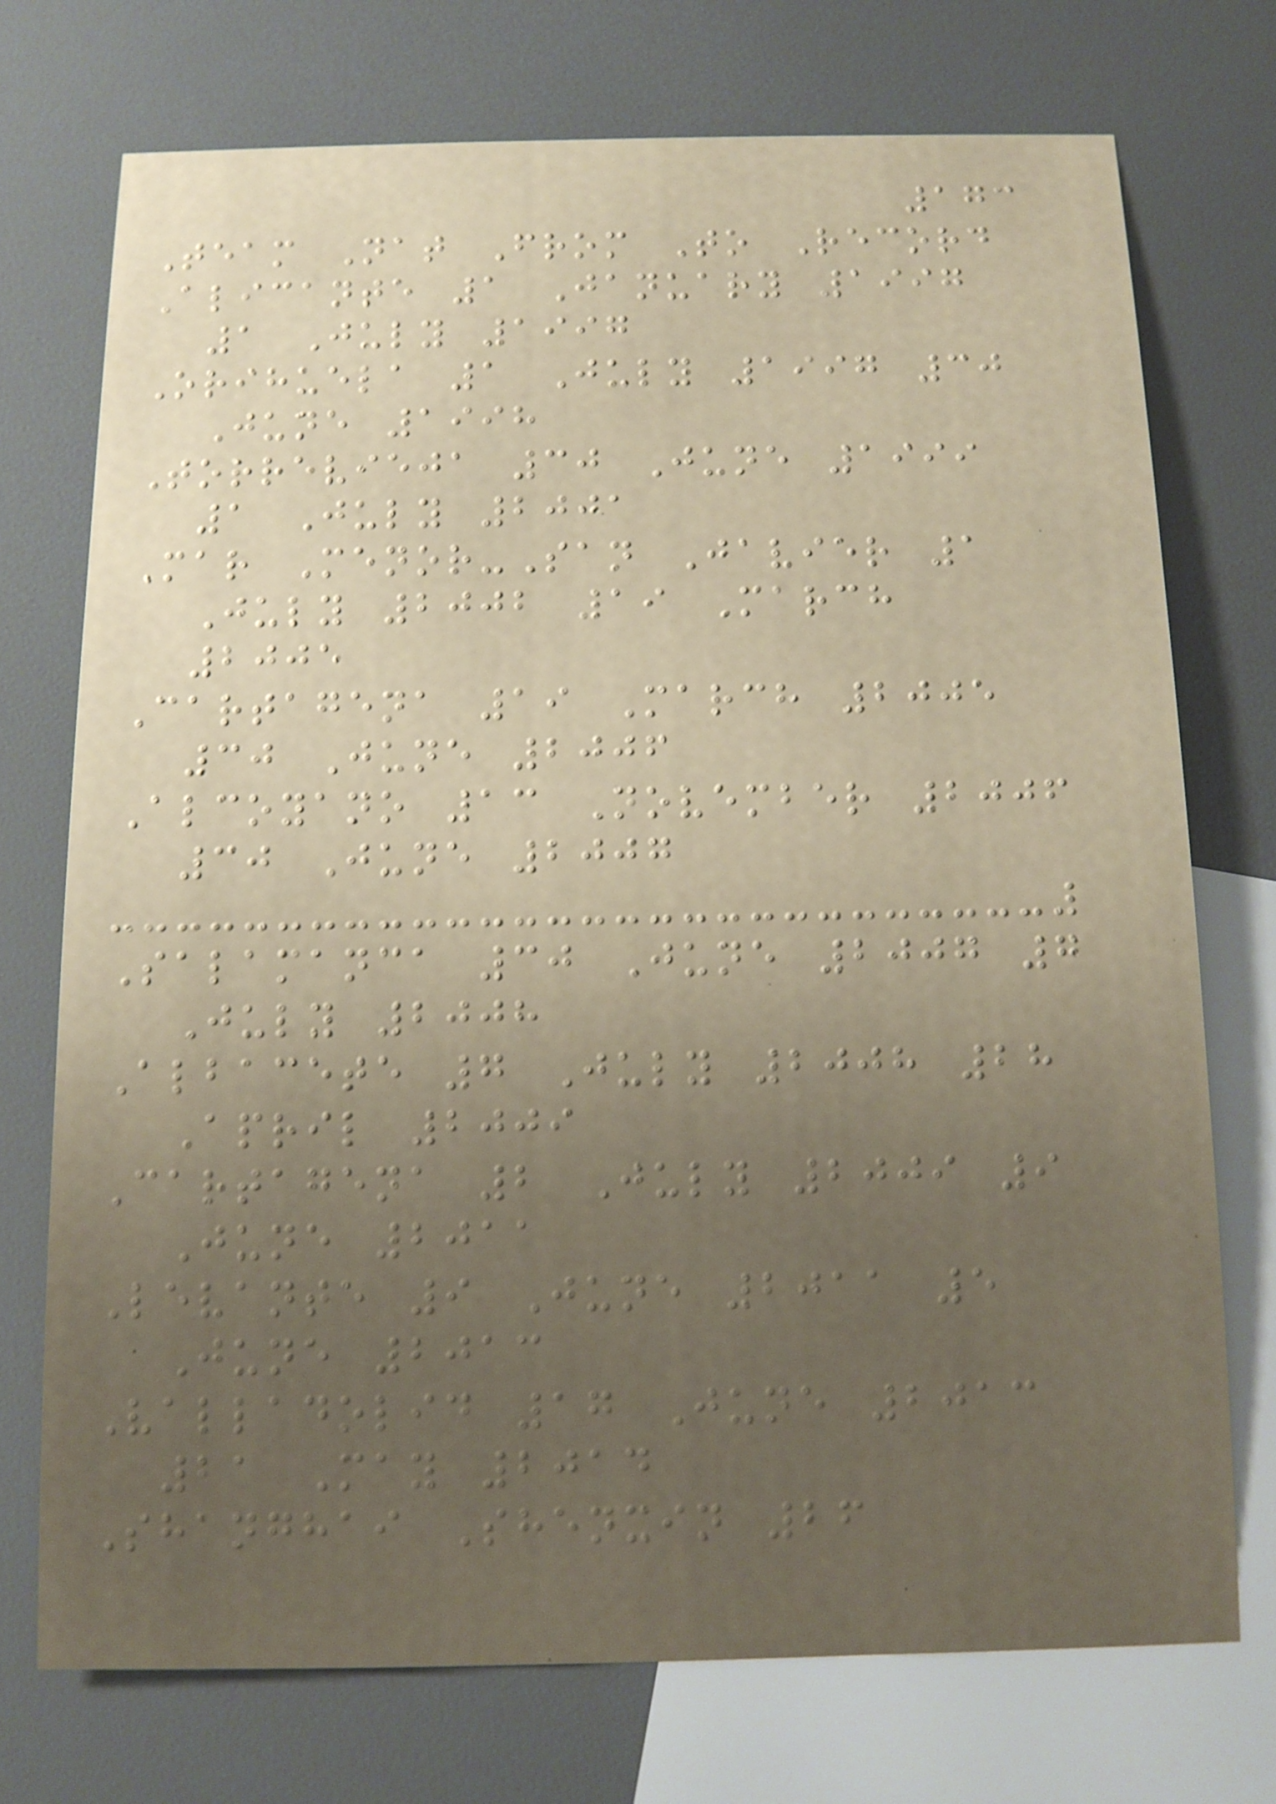173
Team Nat From To Record
Alicante 1 January 1997
1 July 1997
Orihuela 1 July 1997 30
June 1998
Torrevieja 30 June 1999
1 July 2001
Mar Menor-San Javier 1
July 2002 19 March
2005
Cartagena 19 March 2005
30 June 2006
Alcoyano 13 November 2006
30 June 2007
Salamanca 30 June 2007 7
July 2008
Albacete 7 July 2008 28
April 2009
Cartagena 2 July 2009 9
June 2011
Levante 9 June 2011 5
June 2013
Valladolid 17 June 2013
21 May 2014
Shanghai Shenxin 26
